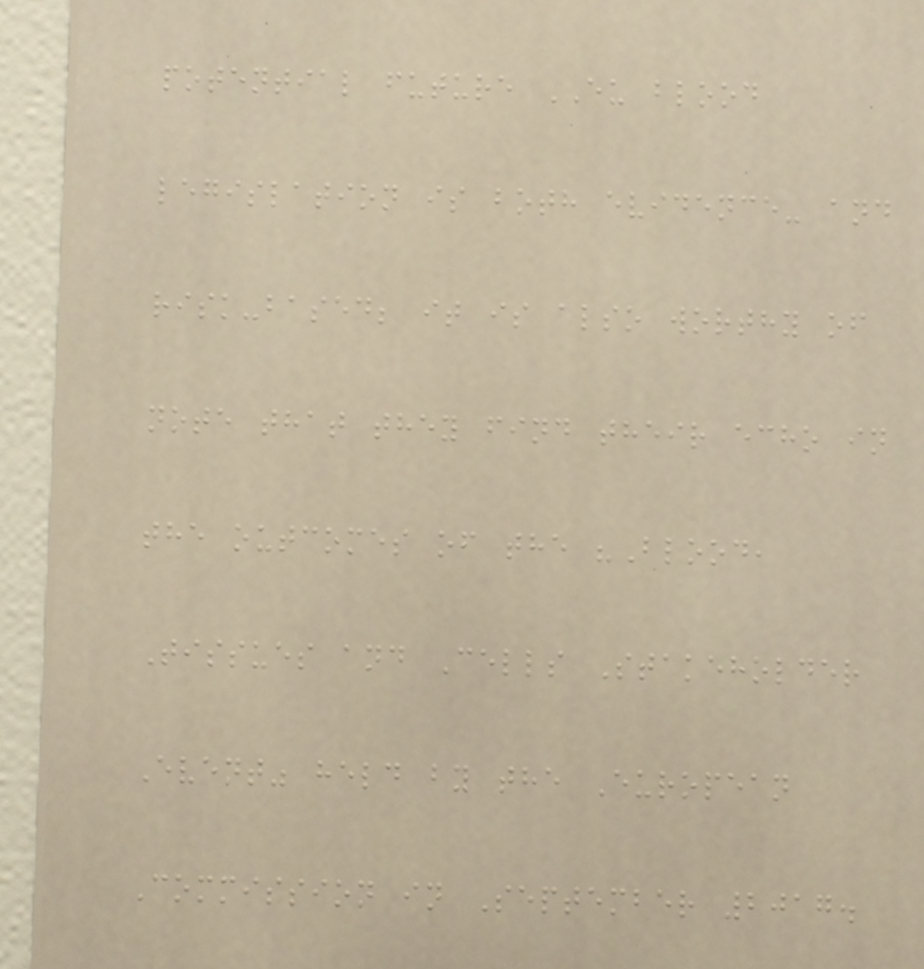potential future EU blood
legislation is both evidence- and
risk-based; it is also worthy of
note that they find their echo in
the outcomes of the "Blood,
Tissues and Cells Stakeholder
Event" held by the European
Commission in September 2017.
